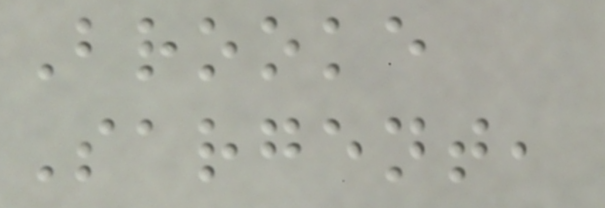Brooke
Sargent,
